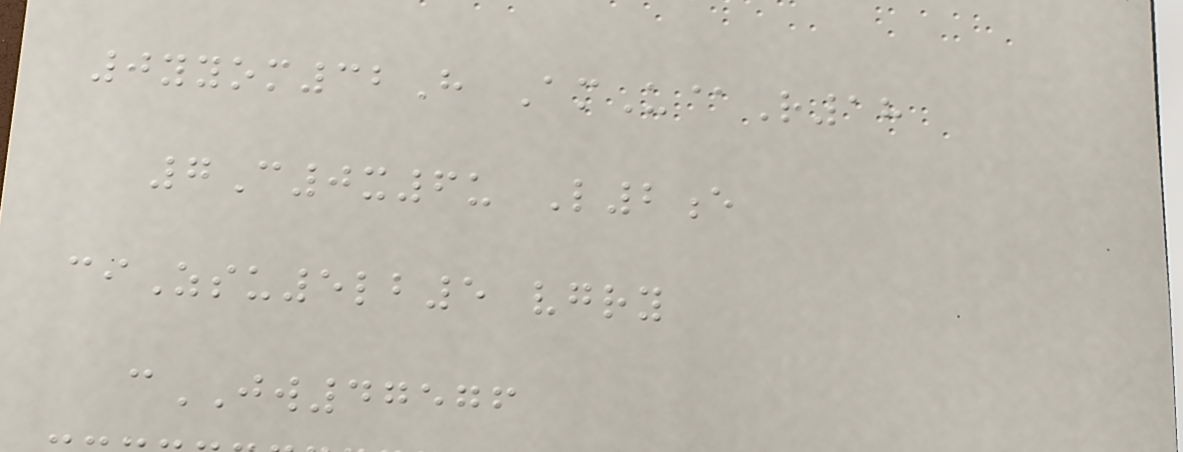0yyom32H AmU@R18
7C0x6u L2e
ciZsu5lb5 vgry
cJW47576
